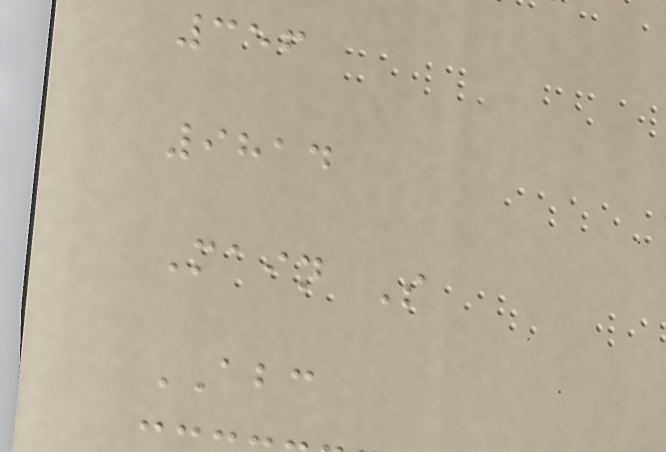356
9814
Main S
ABC
